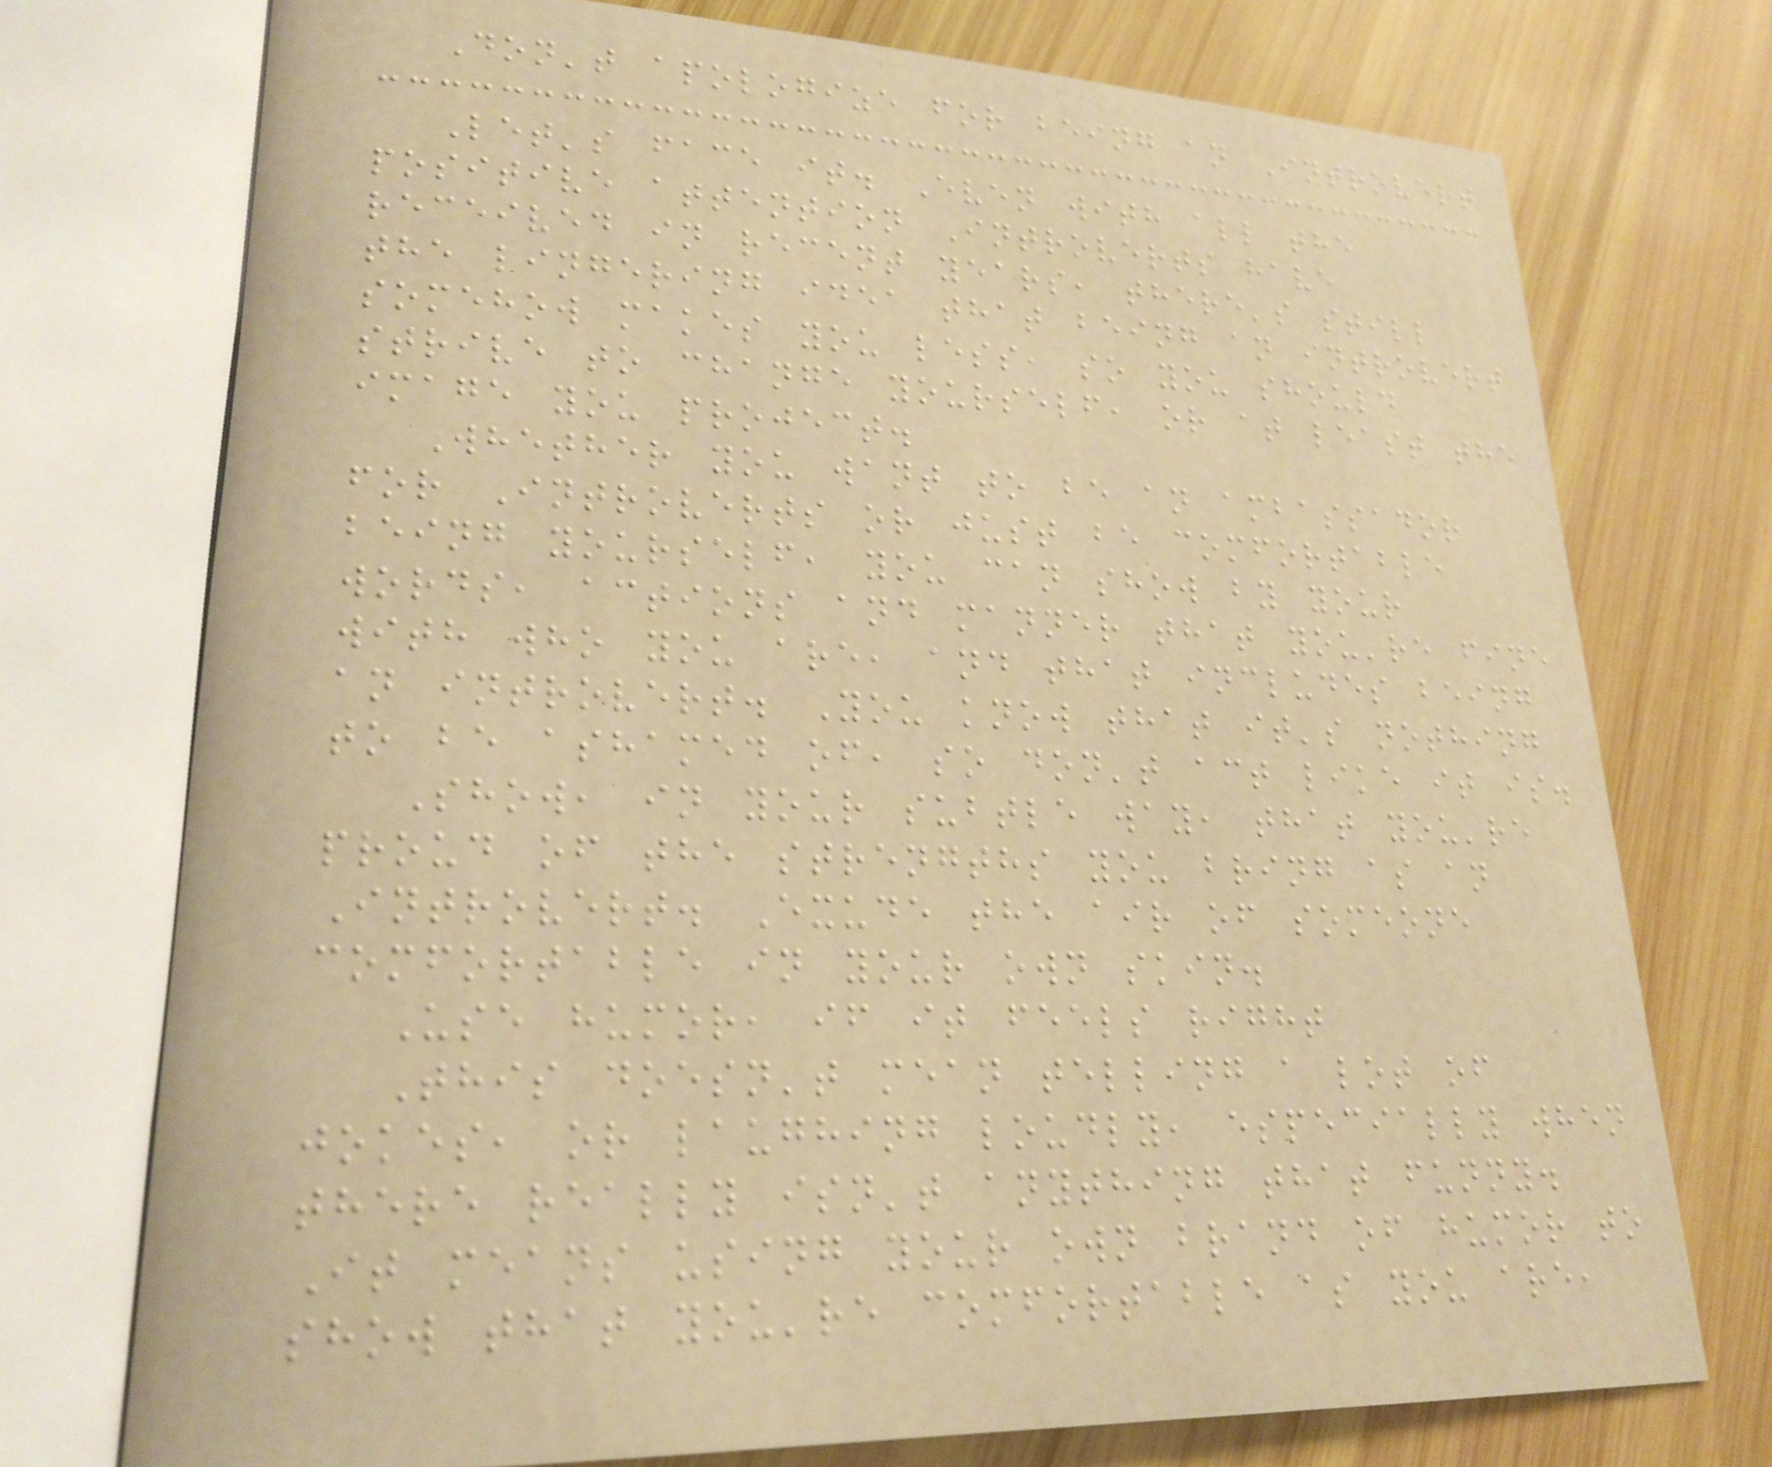Don't apologize for being an Introvert
Let's face it. Even with all the
positive attention Introverts have
received in recent years, there's still
the lingering idea that being an introvert
somehow makes you less, so you should
strive to change yourself, or at least the
image you project.
Whether you want to be an ambassador
for Introverts or just be comfortable
being yourself, you can show by your
words, actions and manner that you're fine
with who you are, and that includes being
an introvert. You know that it's nothing
to be ashamed of, so don't act like it is.
Show, in your subtle way, that you're
proud of the strengths you bring as an
Introvert. Exude the air of someone
comfortable in your own skin.
Use humor, if it feels right
This doesn't mean telling a lot of
jokes, or laughing loudly, especially when
there really isn't anything that funny.
It means using your own brand of humor to
show that you're comfortable as you are,
